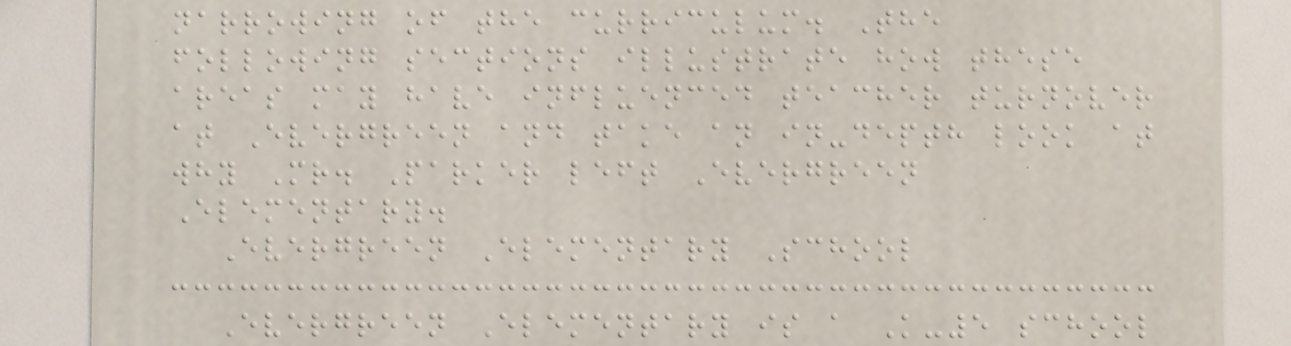narrowing of the curriculum. The
following sections illustrate how these
areas may have influenced teacher turnover
at Evergreen and take an in-depth look at
why Mr. Parker left Evergreen
Elementary.
Evergreen Elementary School
Evergreen Elementary is a K-5 school
